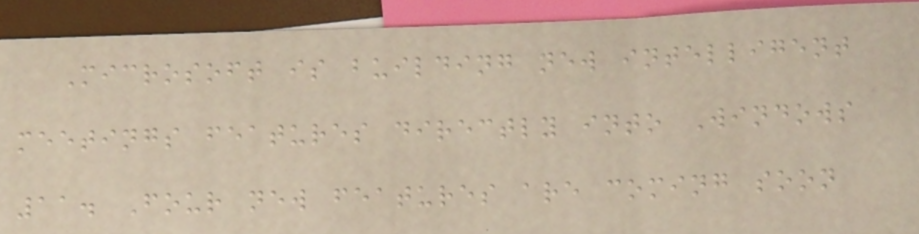Microsoft is building new intelligent
meetings features directly into Windows
11. Four new features are coming soon
